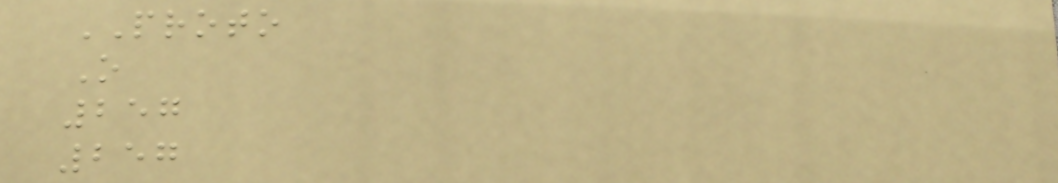PROTO
O
257
257
